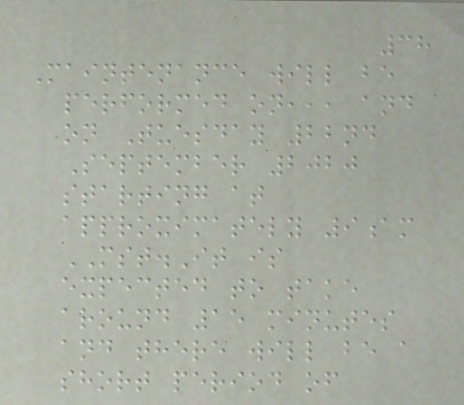38
Maintenance will be
performed on,,, and
on Tuesday 22nd
September 2020
starting at
approximately 9am
MST.It is
expected to take
around 15 minutes
and there will be a
short period of
